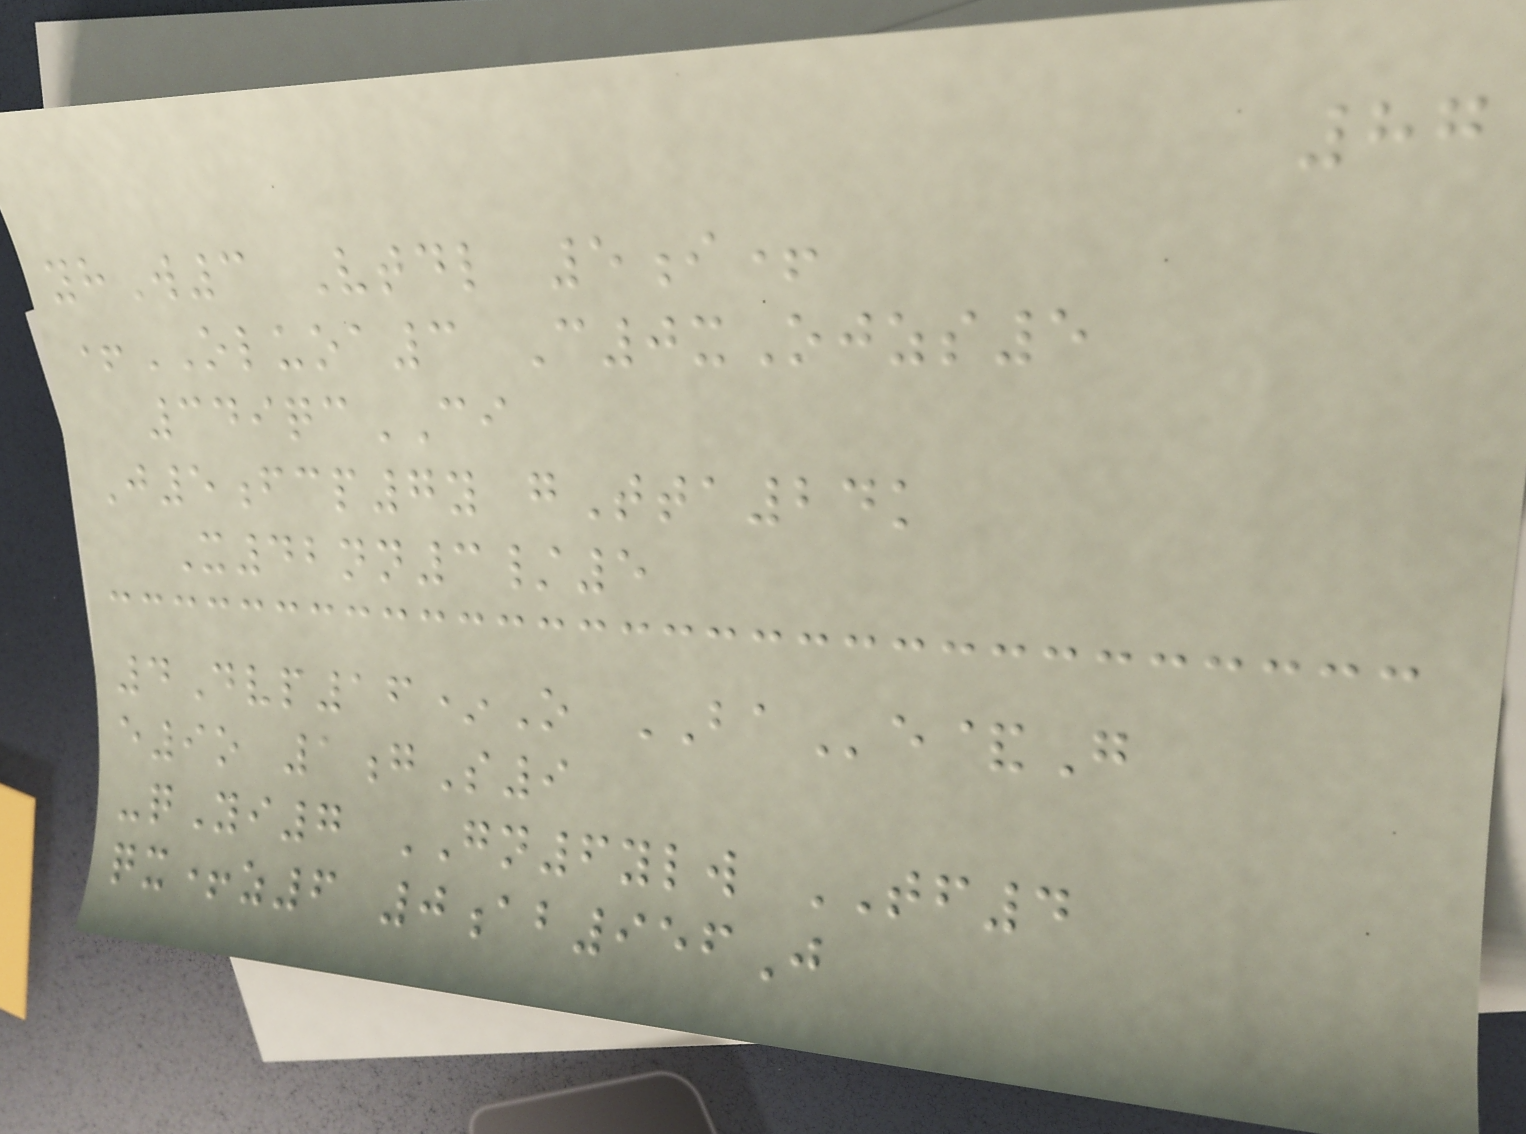87
yhW3 Vtdl 5i+
+OLUOA3 C0xOjzs5
349qcCI
J5fcp7y gTta24k
X42nn3/5
4Dvp16*O BAe&G
e9o 1gS9
-qYi7 GN6ylw TF4
qx+z6 0ab956J
